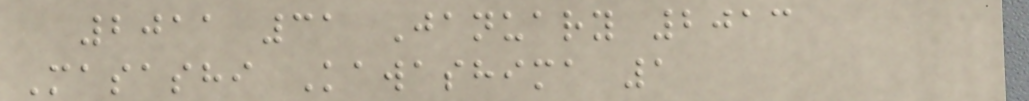2011 31 January 2013
Masashi Kawashima 1
